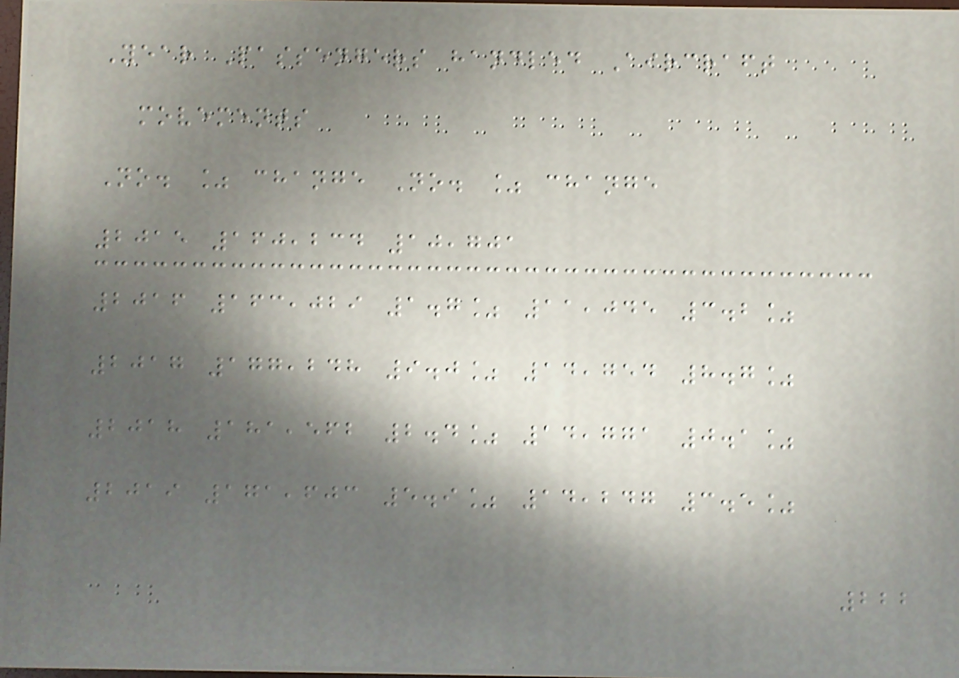Year Passengers handled Aircraft
movements
No. % change No. % change
2015 160,234 10,701
2016 163,029 1.7% 11,045 3.2%
2017 177,248 9.0% 14,754 8.7%
2018 181,562 2.4% 14,771 0.1%
2019 171,603 5.9% 14,247 3.5%
222
